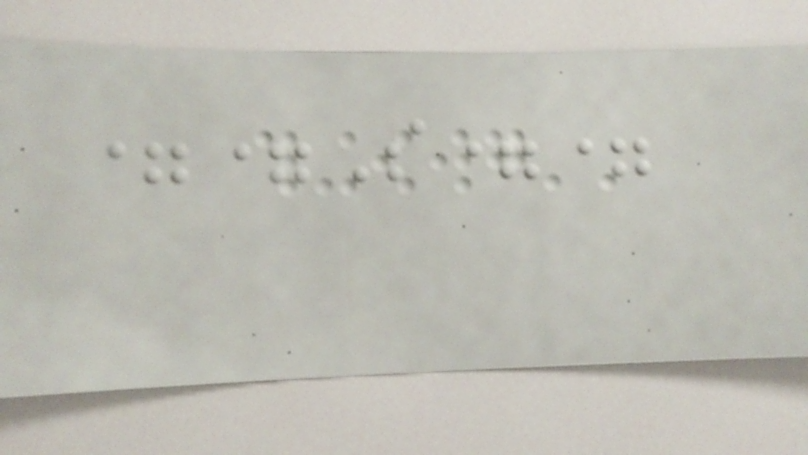==S==
